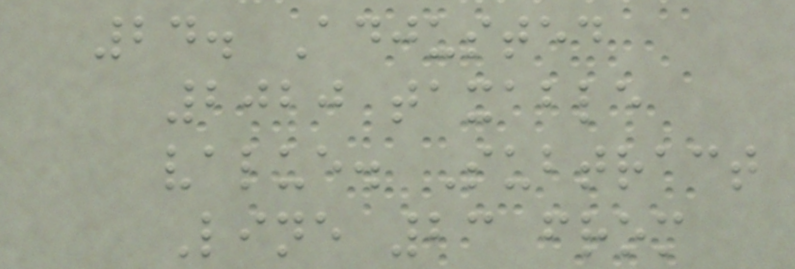24. Adjusted
2020 taxable
value. Subtract
Line 23 from
